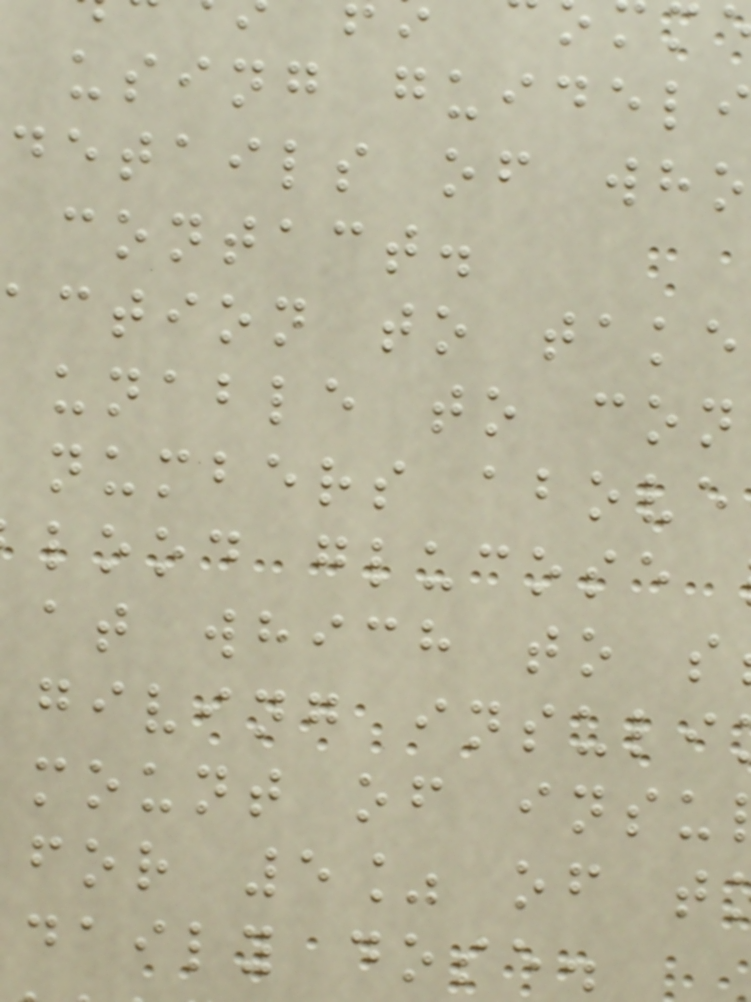using guideli
details of who
contact.
action to take
unable to con
numbers above
lood glucose
at which to s
giving insuli
mount of insu
for 5% of t
daily dose.
